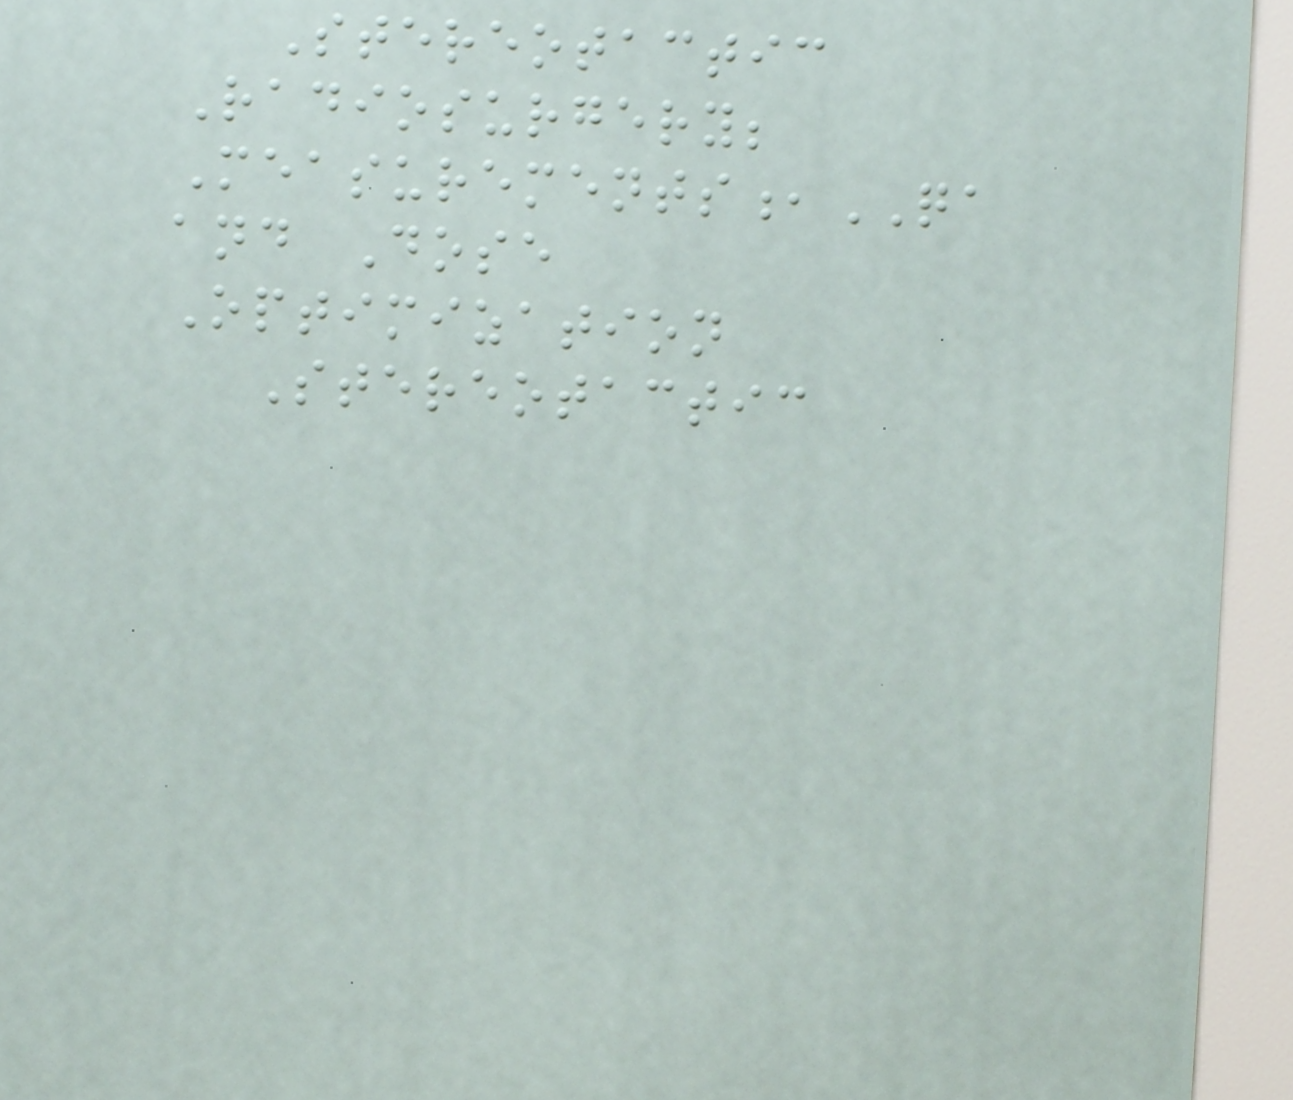Stereotactic
Radiosurgery;
Measurements,QA
and Dose
Optimization
Stereotactic
